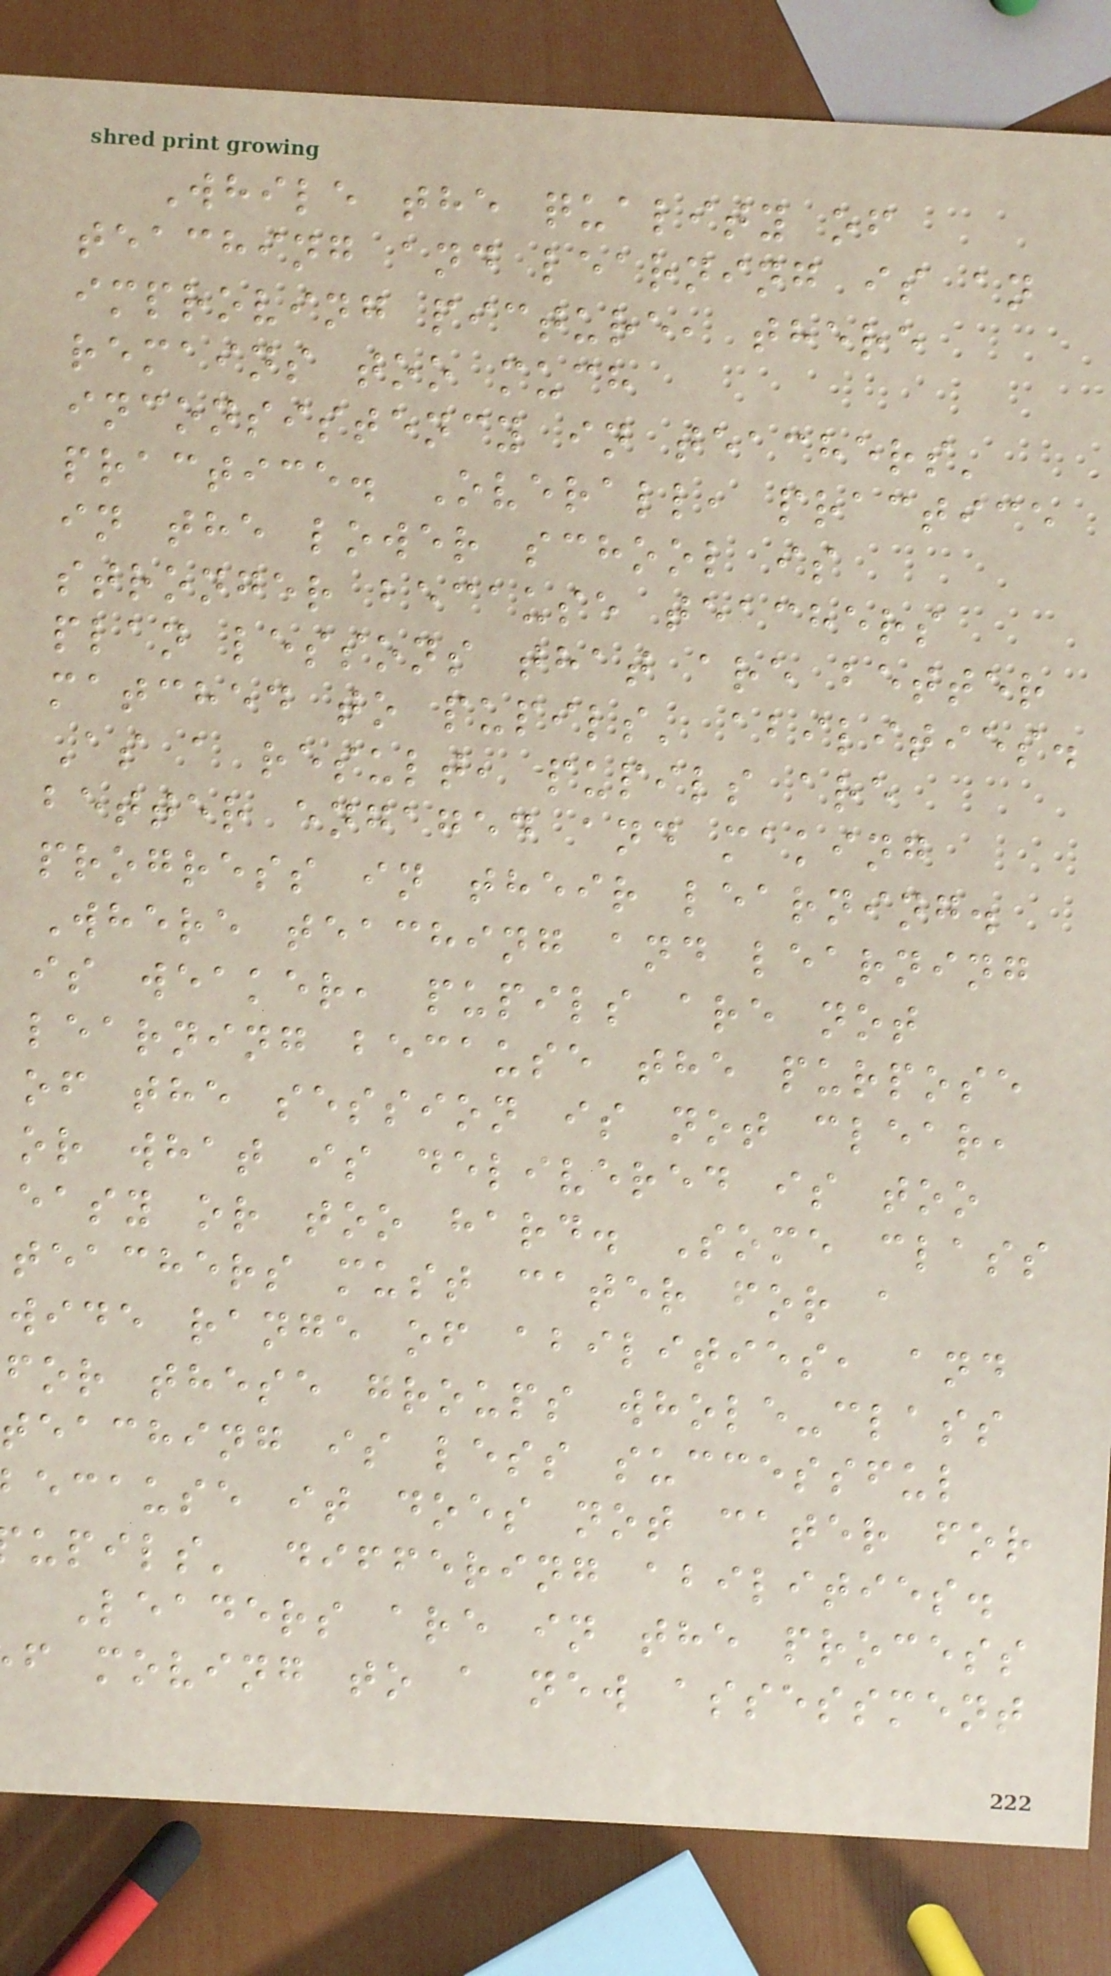While the quality of
teaching and learning is an
improving picture, there
remains too much
inconsistency in teachers'
practice. Overall, practice
in the lower school is
stronger because teachers
plan lessons that are better
matched to pupils' abilities.
As a result, pupils are
better engaged and making
progress in their learning.
Where teaching and learning
is weaker, pupils are not
learning because the purpose
of the session is not clear,
or what is delivered is too
easy or too hard. Some class
teachers must cater for a
wide range of abilities, and
for these groups whole-class
teaching is less successful
ecause it does not cater for
upils' differing abilities.
Leaders are in the process
f moving to a new assessment
